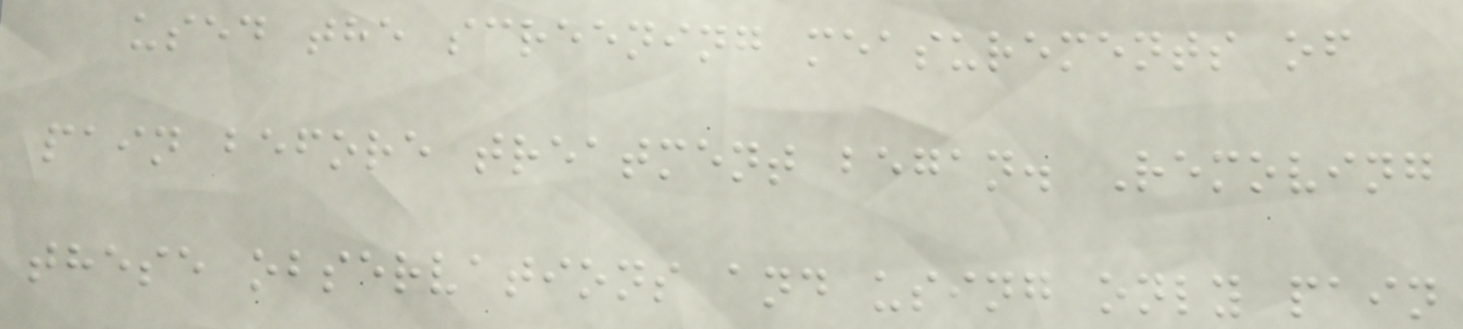used the screening measurements of
pain before treatment began. Removing
these observations and using only pain
